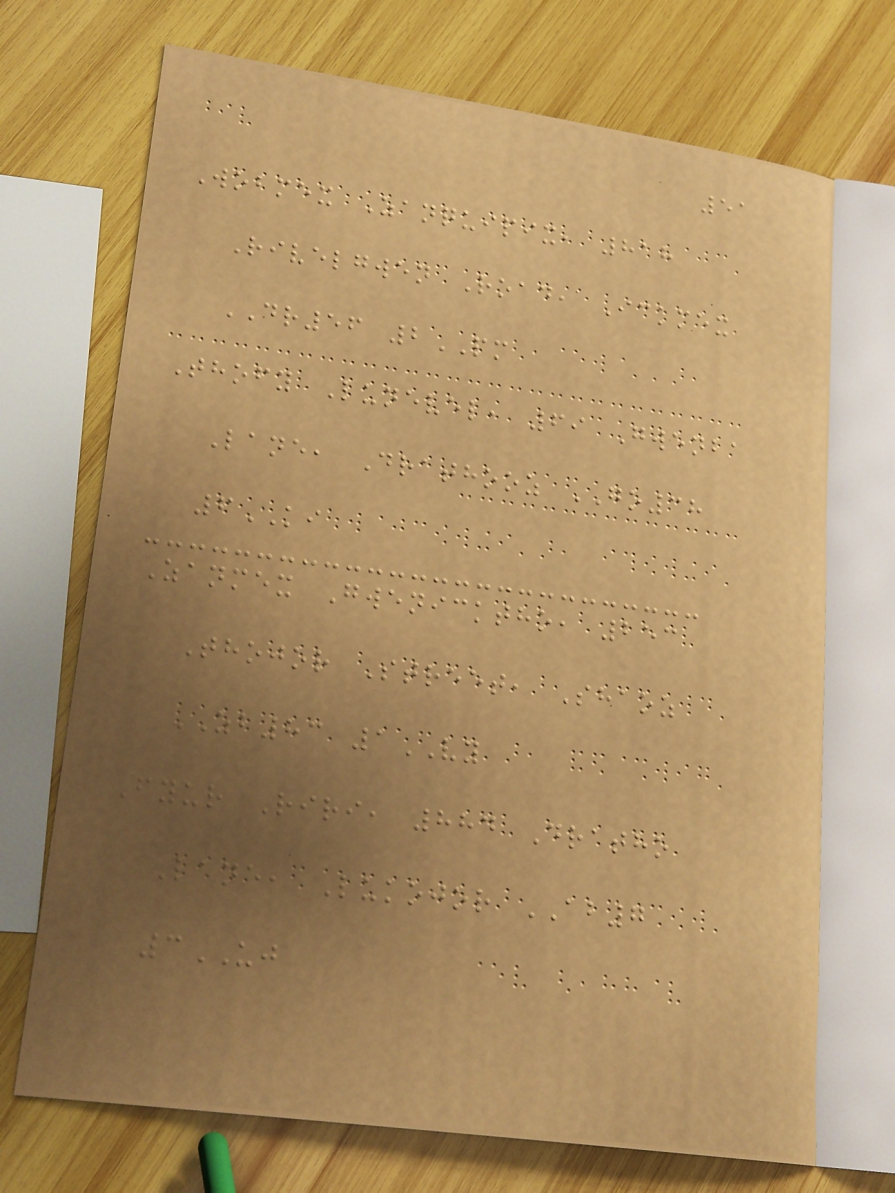51
Wobmex Zanquipix, 818
Rivelgwen Road, Ickmex
DR56 2PM
Thofy Lunevel, 69 Gwenba
Lane, Drathooz GO38
6KI
Zanmex Gwenicktho, 253
Thojor Street, Shaoz
ZB83 1VY
Fyur Riri, 884 Dratho
Lane, Lukojor AB7
3UJ
